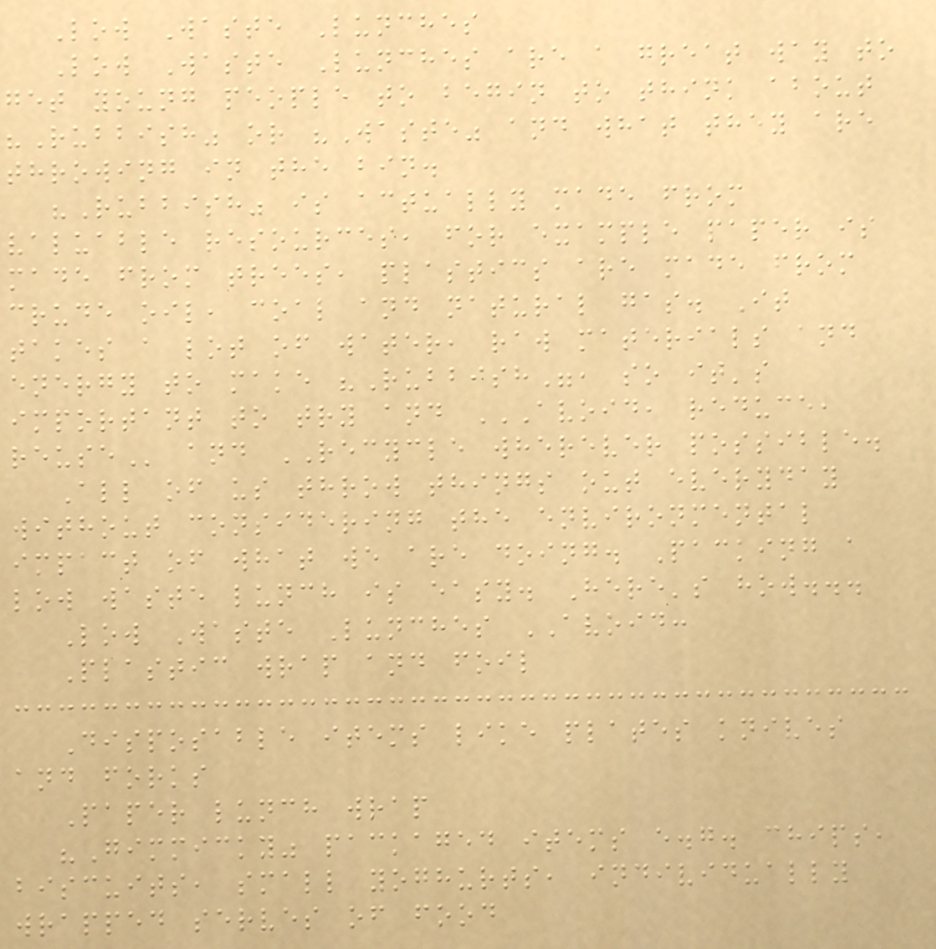Low Waste Lunches
Low Waste Lunches are a great way to
get young people to begin to think about
"Rubbish" or "Waste" and what they are
throwing in the bin.
"Rubbish" is actually made from
valuable resources, for example paper is
made from trees, plastics are made from
crude oil, coal and natural gas. It
takes a lot of water, raw materials and
energy to make "Rubbish", so it's
important to try and AVOID, REDUCE,
REUSE and RECYCLE wherever possible.
All of us throw things out everyday
without considering the environmental
impact of what we are doing. Packing a
low waste lunch is easy. Here's how...
Low Waste Lunches AVOID:
Plastic wrap and foil
Disposable items like plates knives
and forks
Paper lunch wrap
"Gimmicky" packaged items e.g. chips,
biscuits, small yoghurts, individually
wrapped serves of food
